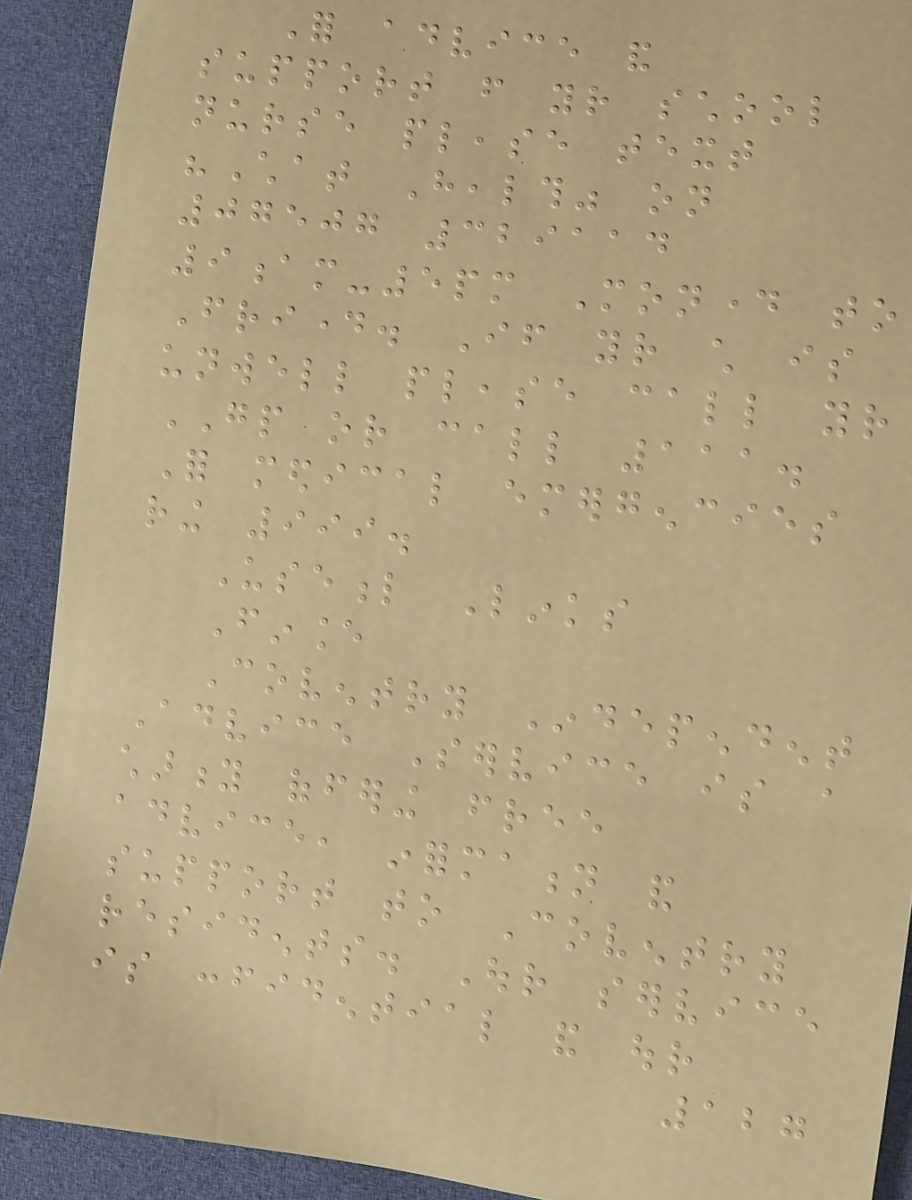For advice and
support from your school
nurse please text
"Chat Health" on
07507 329114
9am-5pm Monday to
Friday. If your child is
unwell please call your
GP or call 111.
For medical emergencies
ring 999.
Useful Links
Finance
Coventry Independent
Advice Service is a
charity offering free
advice, information and
support to Coventry
residents. Our service
is confidential and our
127
